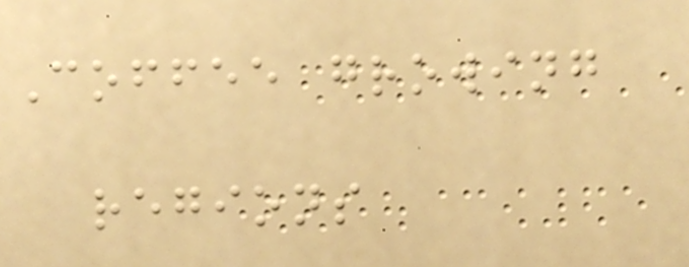Coffee growing
regions
